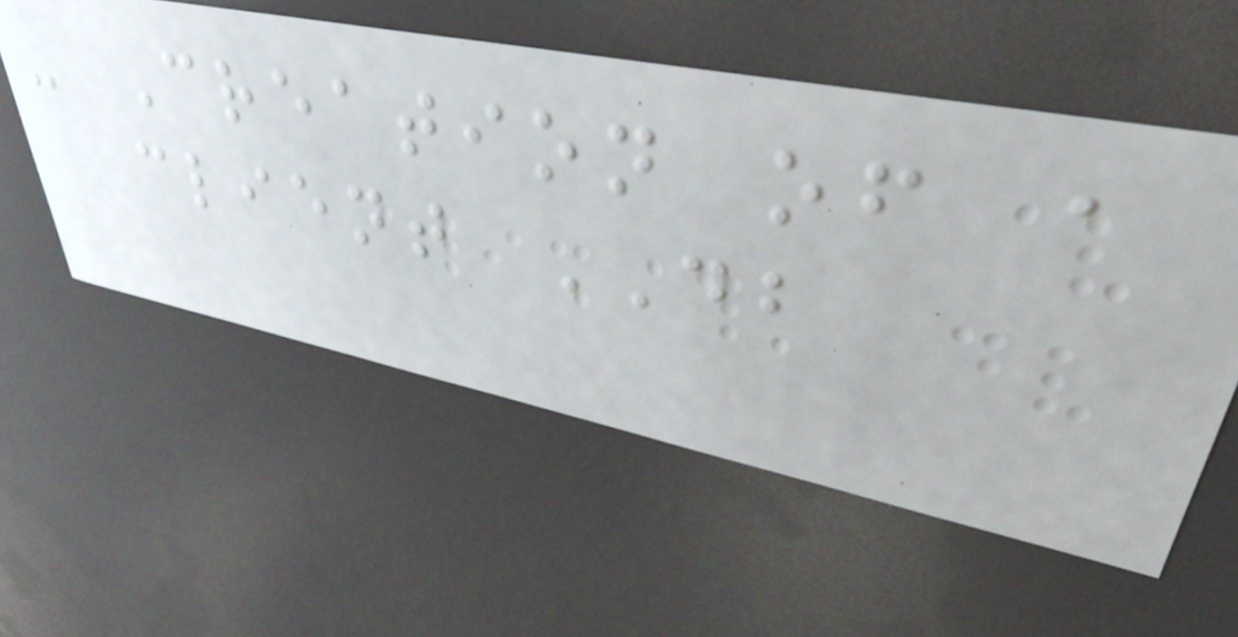- Creation of a
client DB
